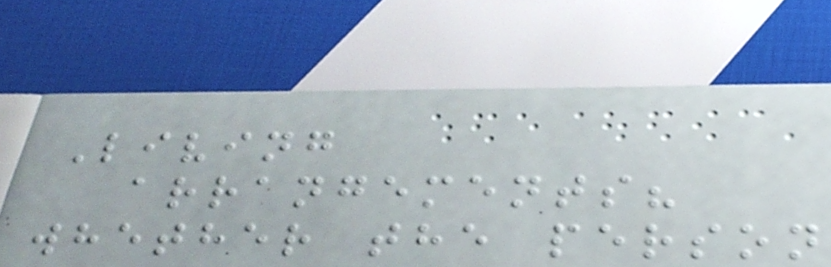Living
arrangements?
whether the person
